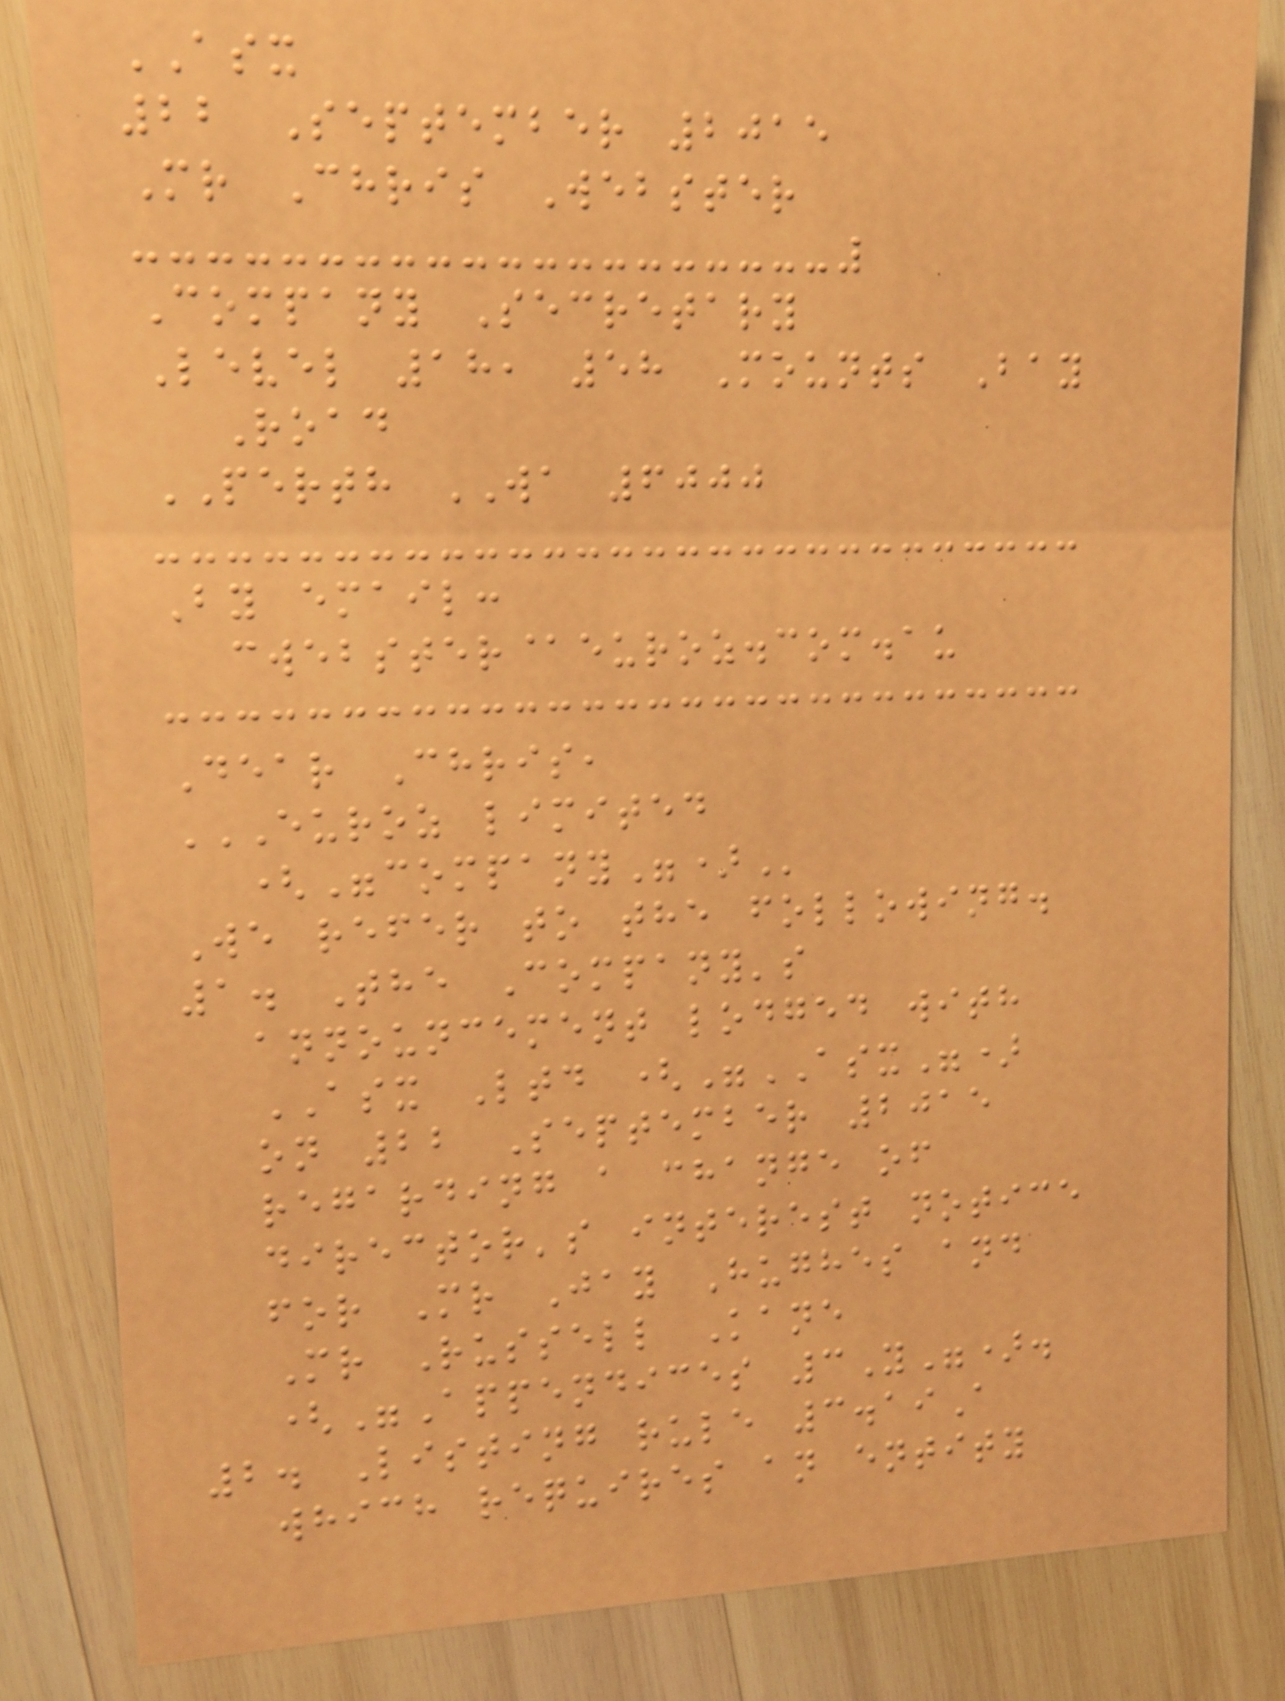ASX
22 September 2015
Mr Chris Webster
Company Secretary
Level 18, 58 Mounts Bay
Road
PERTH WA 6000
By email:
cwebster@euroz.com.au
Dear Chris,
EUROZ LIMITED
("COMPANY")
We refer to the following.
1. The Company's
announcement lodged with
ASX Ltd ("ASX")
on 22 September 2015
regarding a change of
director's interest notice
for Mr Jay Hughes and
Mr Russell Kane
("Appendices 3Y").
2. Listing rule 3.19A
which requires an entity
